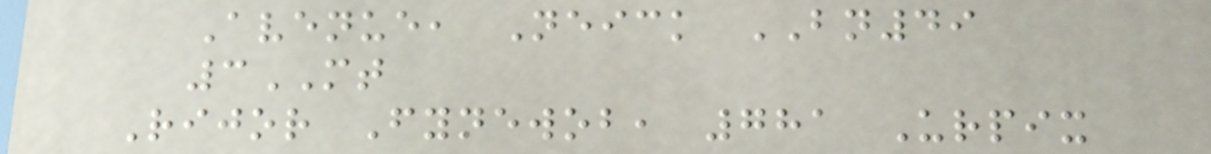Avenue, Neick BN49
3MT
Rijor Fynewob, 781 Urpix
